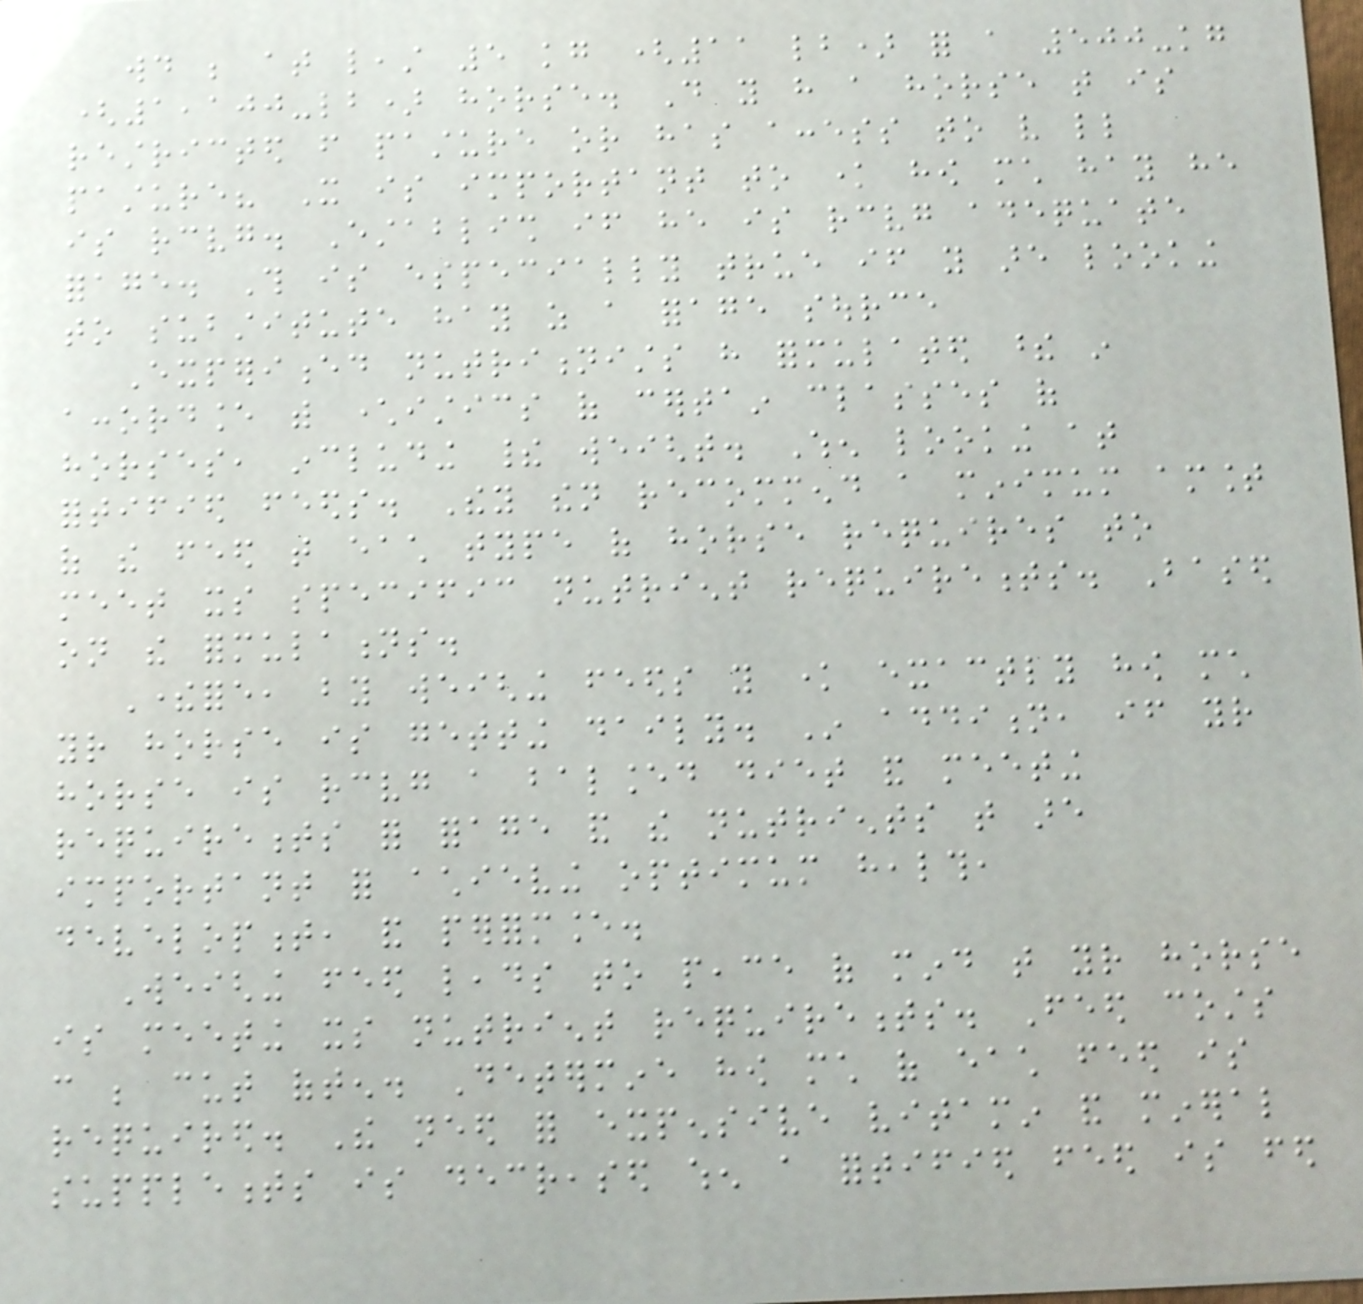would be at least 5 kg (11 lb) for a 500-kg
(1,100-lb) horse. Do you have a horse that is
restricted from pasture or has access to very little
pasture? It is important to know how much hay he
is receiving. Establish if he is receiving adequate
forage. This is especially true if you are looking
to substitute hay as a forage source
Experienced nutritionists have formulated these in
accordance with characteristics of certain classes of
horses, including their weight. When looking at
fortified feeds. They then recommend a minimum amount
of the feed that each type of horse requires to
meet its specific nutrient requirements. Based
on the formulations.
Therefore, by weighing feeds you know exactly how much
your horse is getting daily. In addition, if your
horse is receiving a balanced diet and meeting
requirements for forage and the nutrients that are
important for achieving optimum health,
development, and performance.
Weighing feed leads to peace of mind that your horse
is meeting its nutrient requirements. Feed costs
can be cut often. Determine how much of each feed is
required. The need for expensive vitamin and mineral
supplements is decreased when a fortified feed is fed
